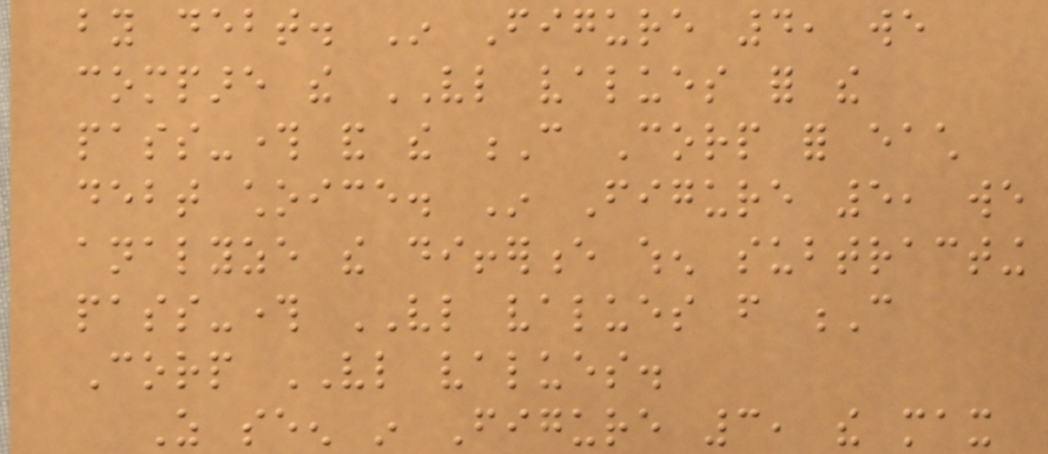by debt. In Figure 4, we
compare the VL values for the
pass-through and the C Corp for each
debt choice. In Figure 5, we
analyze the difference when subtracting
pass-through VL values from C
Corp VL values.
As seen in Figure 3, the max
